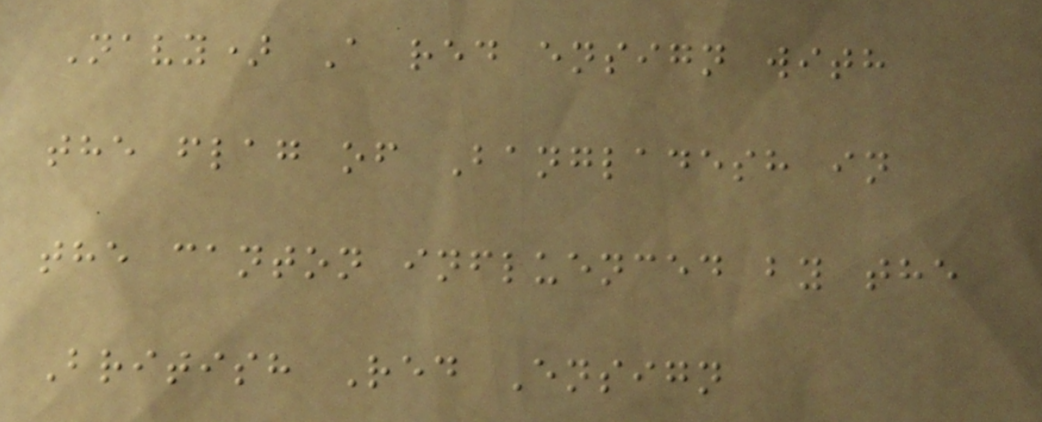Navy) A red ensign with
the flag of Bangladesh in
the canton influenced by the
British Red Ensign
